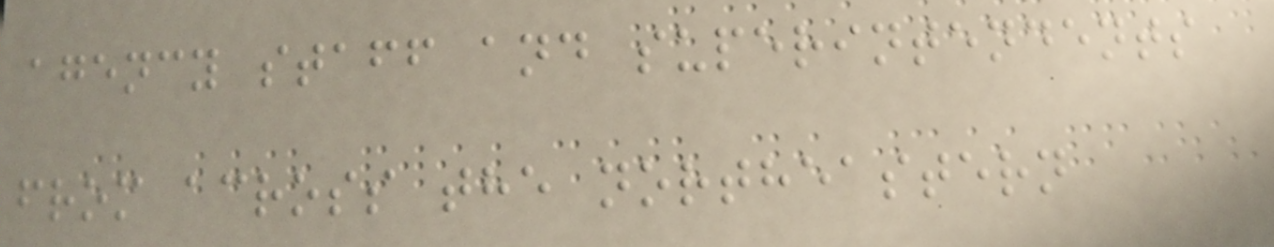agency staff and superintendents
from across the northeastern
